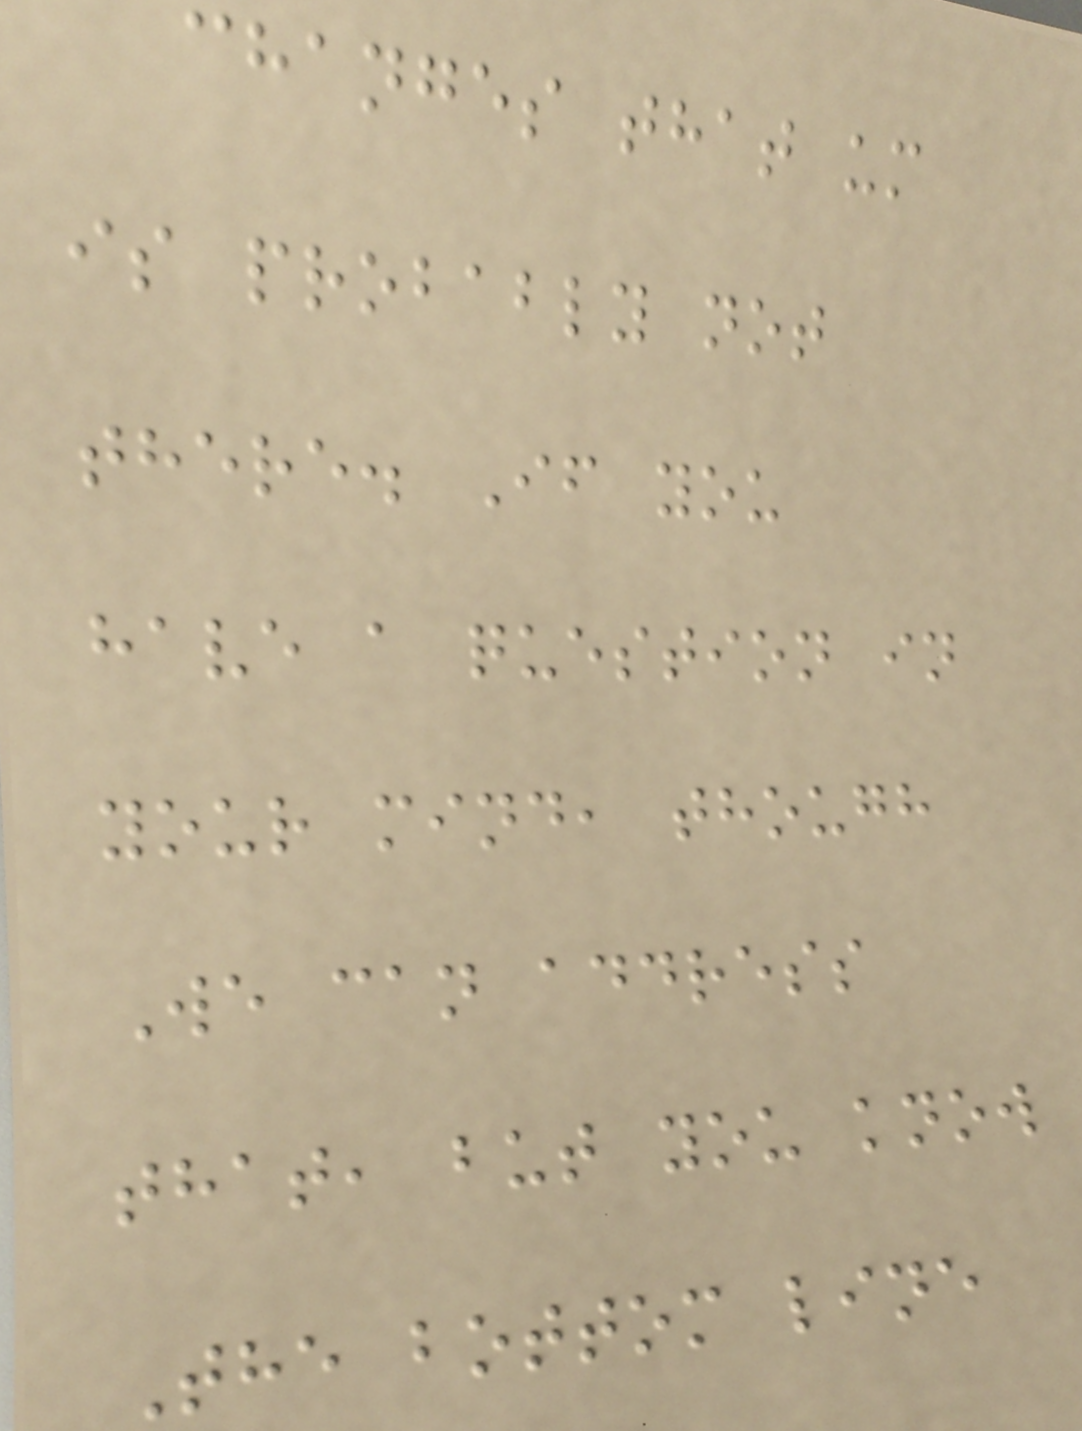changes that um
is probably not
there. If you
have a question in
your mind, though
We can address
that, but you know
The bottom line
